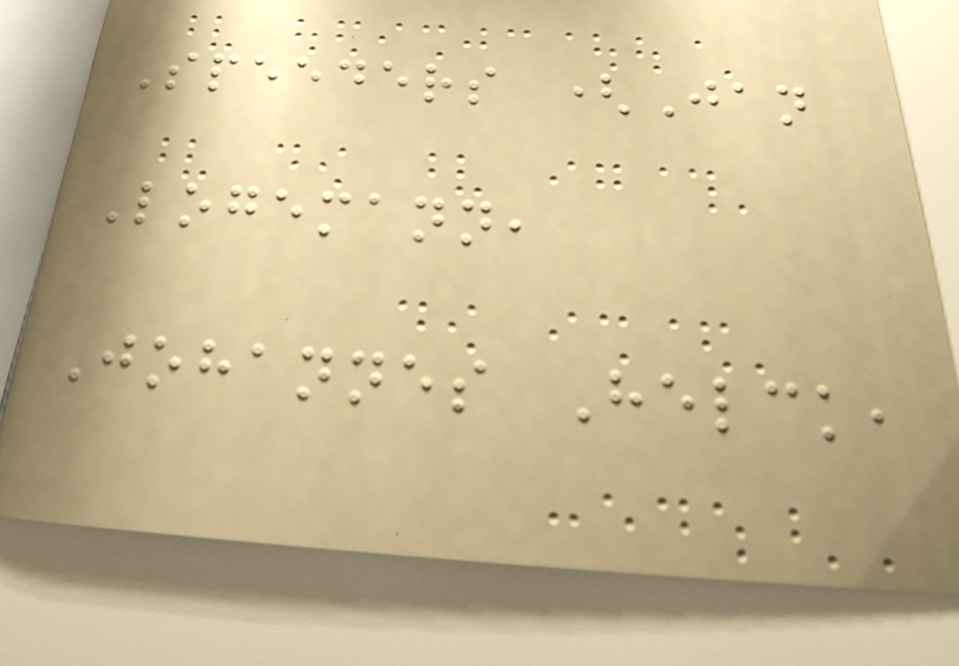Speeders (Jan
Logemann,
Johannes Helck,
